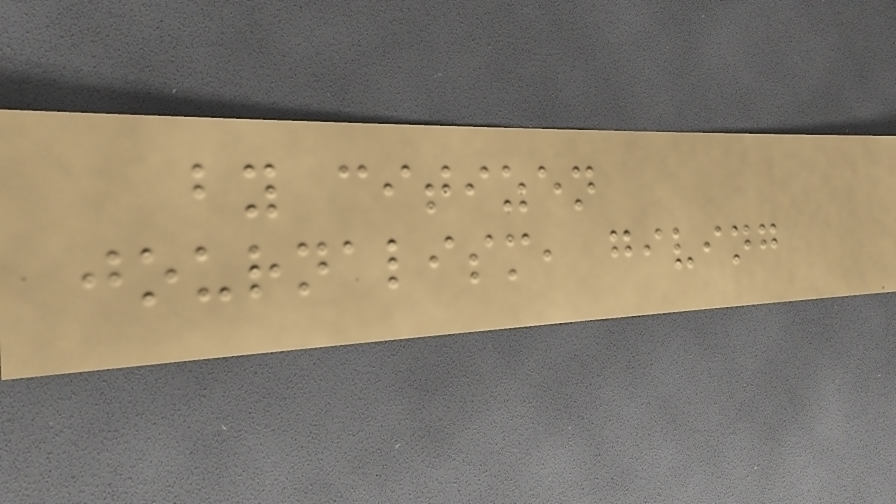by citizen
journalism, giving
